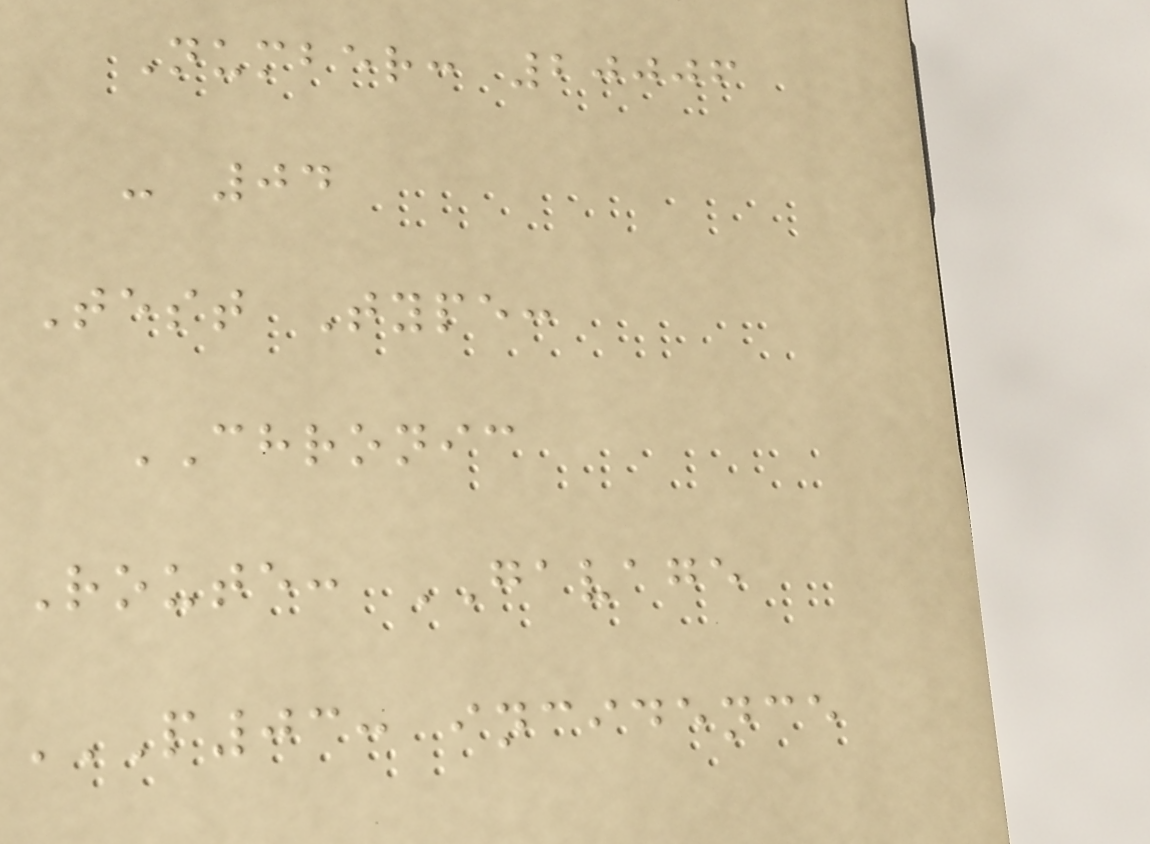Number: 20006
- 04
Test Type:
CHRONIC
Route: GAVAGE
P03: INCIDENCE
